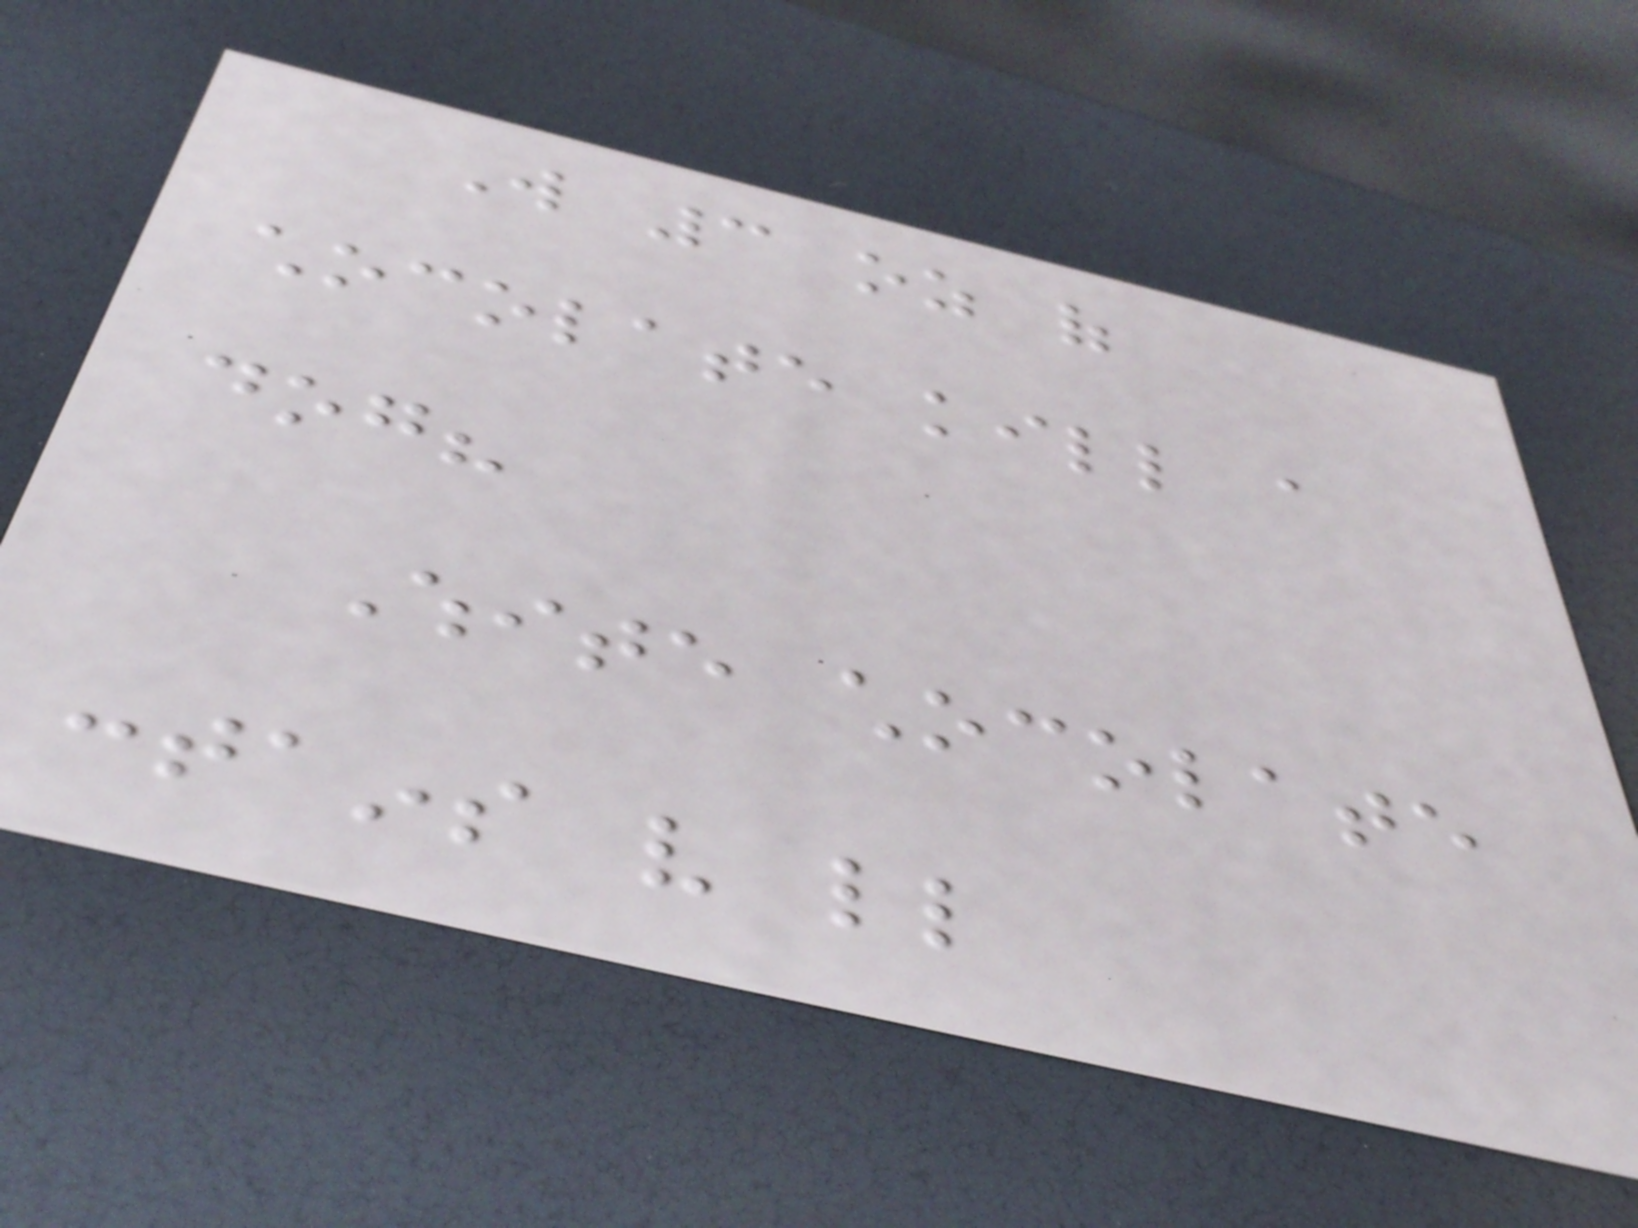Will 3 oz of
chocolate kill a
dog?
White chocolate
contains very little
